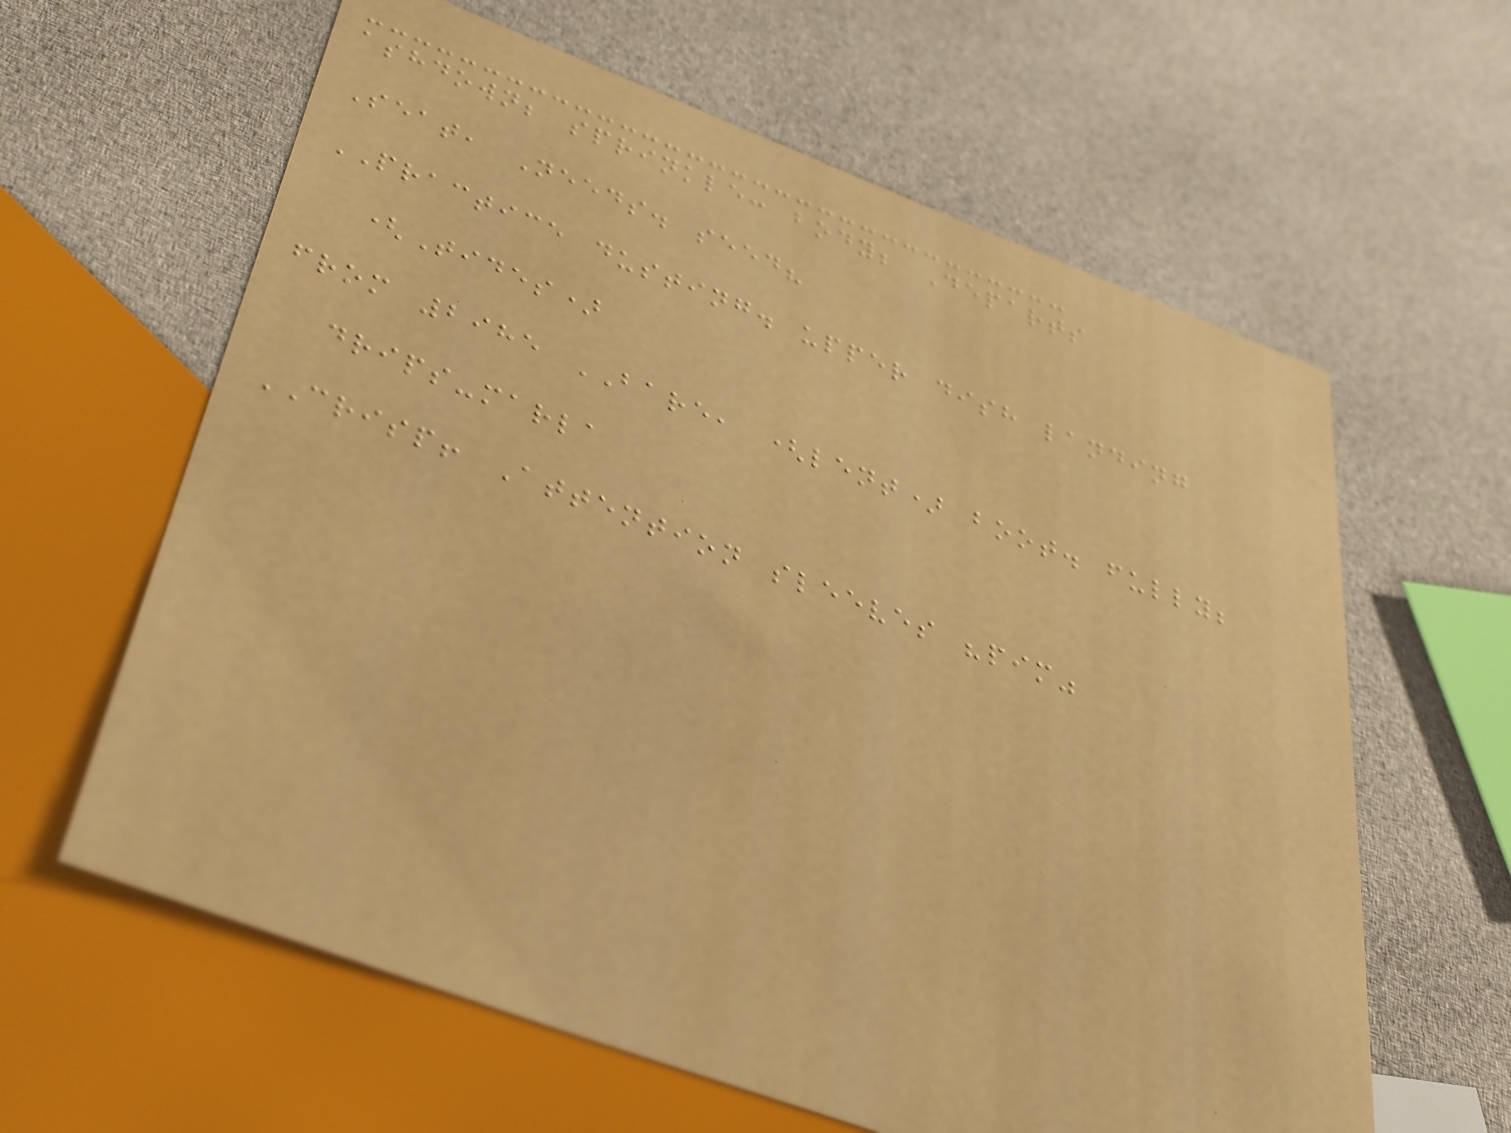ashdown; sprinkle: body; Departs
Seat, Needs. seed?
PRACTICE dusting. upper dish landing
(Tides)
from 2985 BARE, (lent) boot. fully;
drips-marla
CRISP! Attention sleeves "pim"
